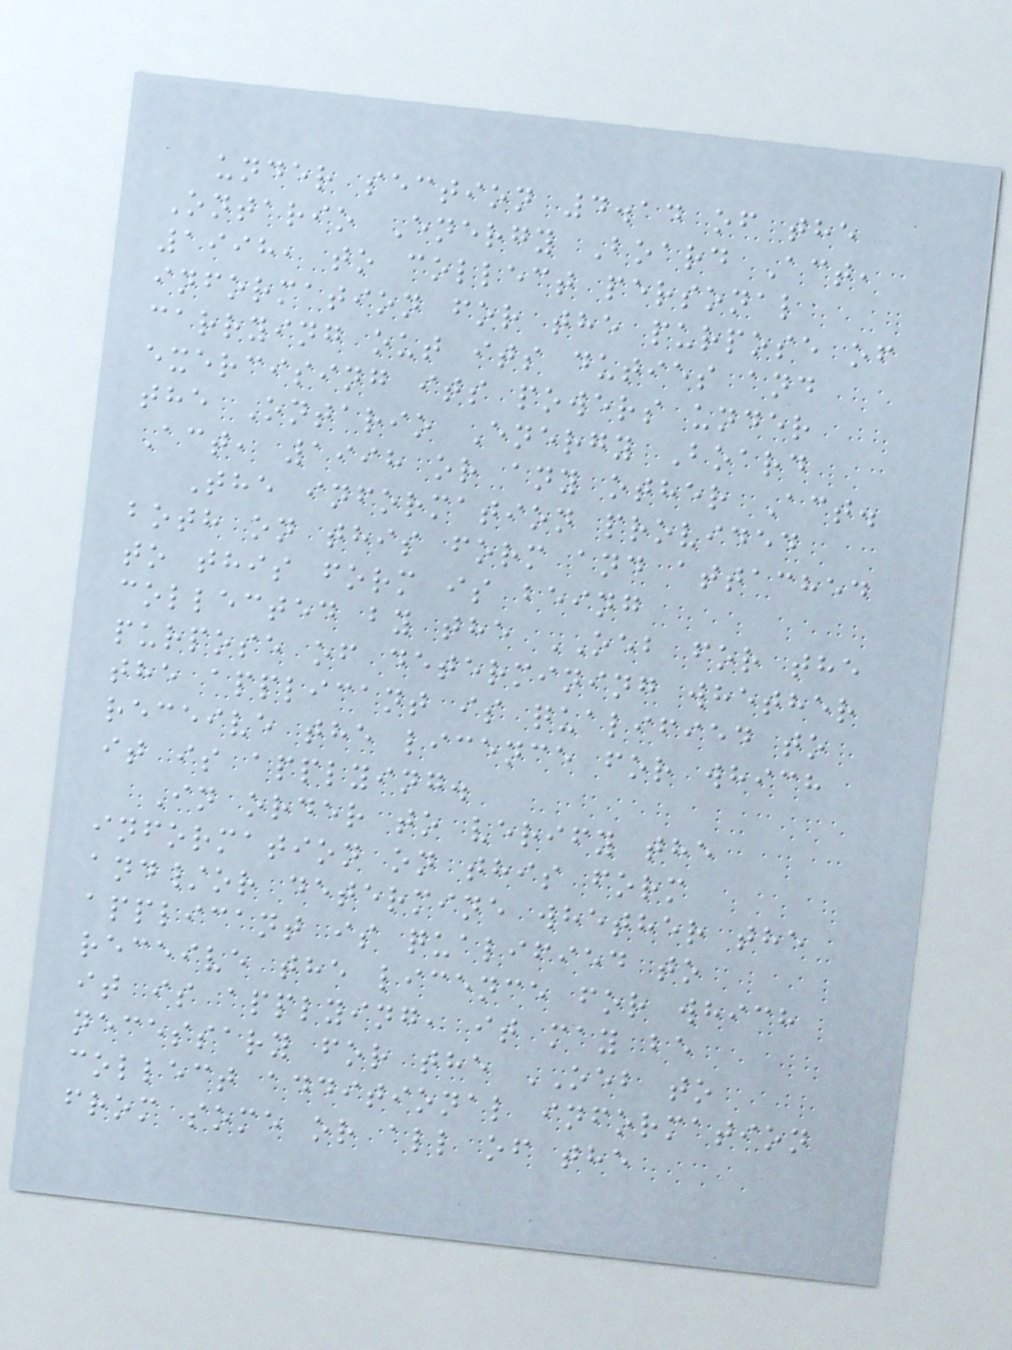under section 4.14 of the
Ontario Energy Board Act,
1998, to collect personal
information for the purpose of
carrying out its duties and
exercising its powers under
the Ontario Energy Board
Act, 1998 or any other Act.
The information provided
both on this form and attached
to this form is being
collected by the OEB for the
purpose of determining whether
the applicant is qualified to
receive the licence for which
it is applying.
In order to verify the
information on this form
and/or determine whether the
applicant is qualified to
receive the licence for which
it is applying, it may be
necessary for the OEB to
collect additional information
from some or all of the
